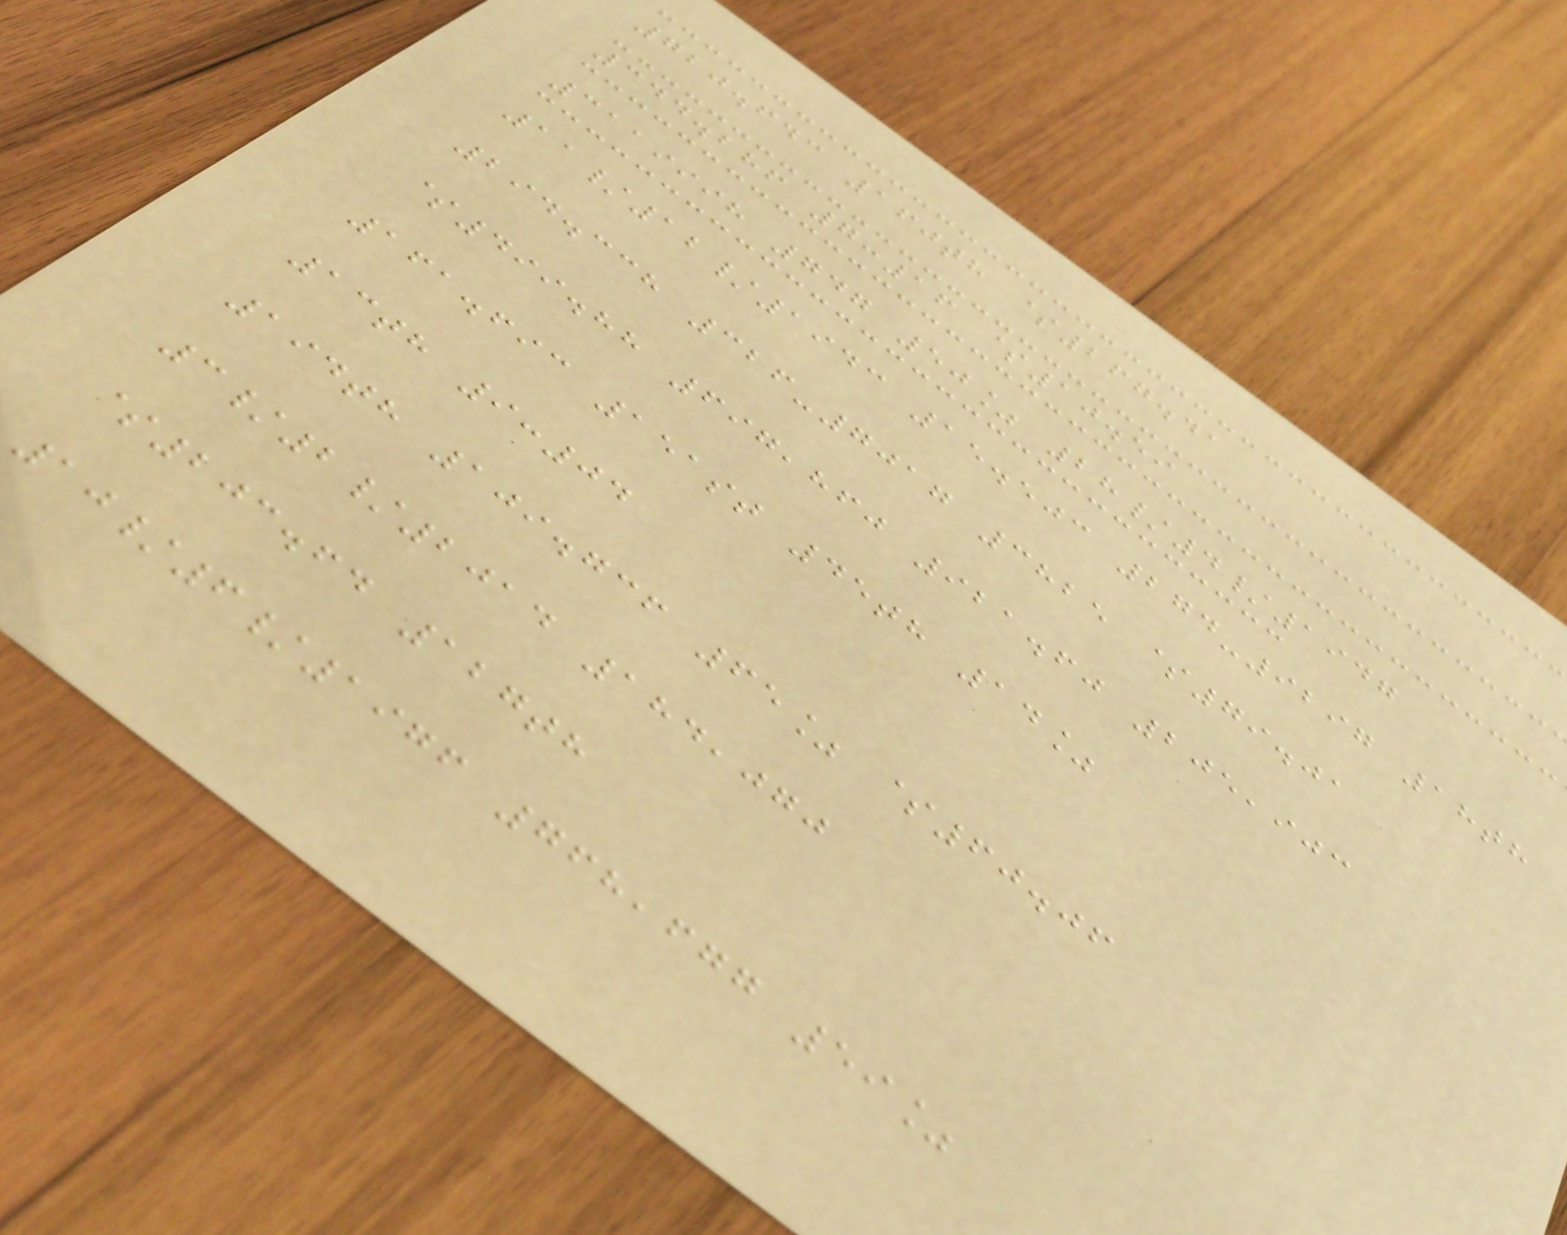720.643 160th $267.41
344.286 7:16 $10.59
3119998 747 50% 28/4/1947
11/12/1943 15.503 274-9297 18th
294.338 326-7017 3825 $79.01
$499.88 697,860 921.60 205,903
161.693 151st 45th 14%
13th 9:04
194th 109.736 65% $60.06
3/2/2014 184,070
$203.64 127th
10/6/1976 768,677 59%
